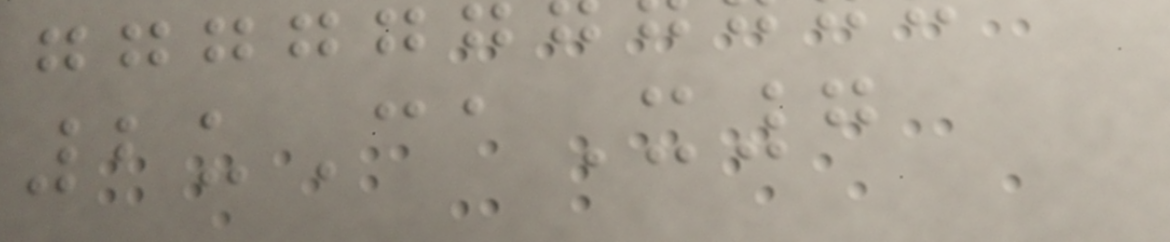2uCaX7
